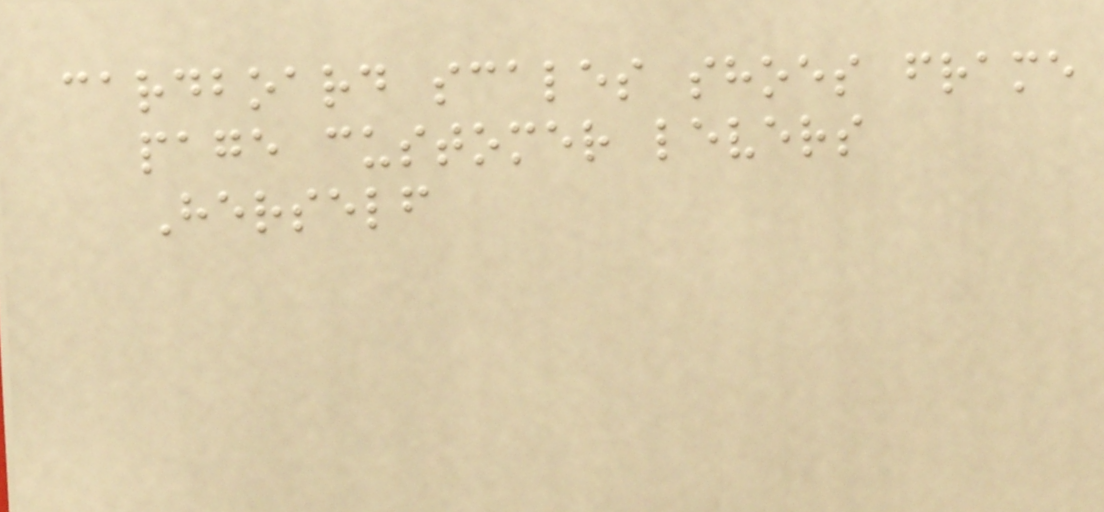cardboard scales shoes frame
page customer levers
Herself
